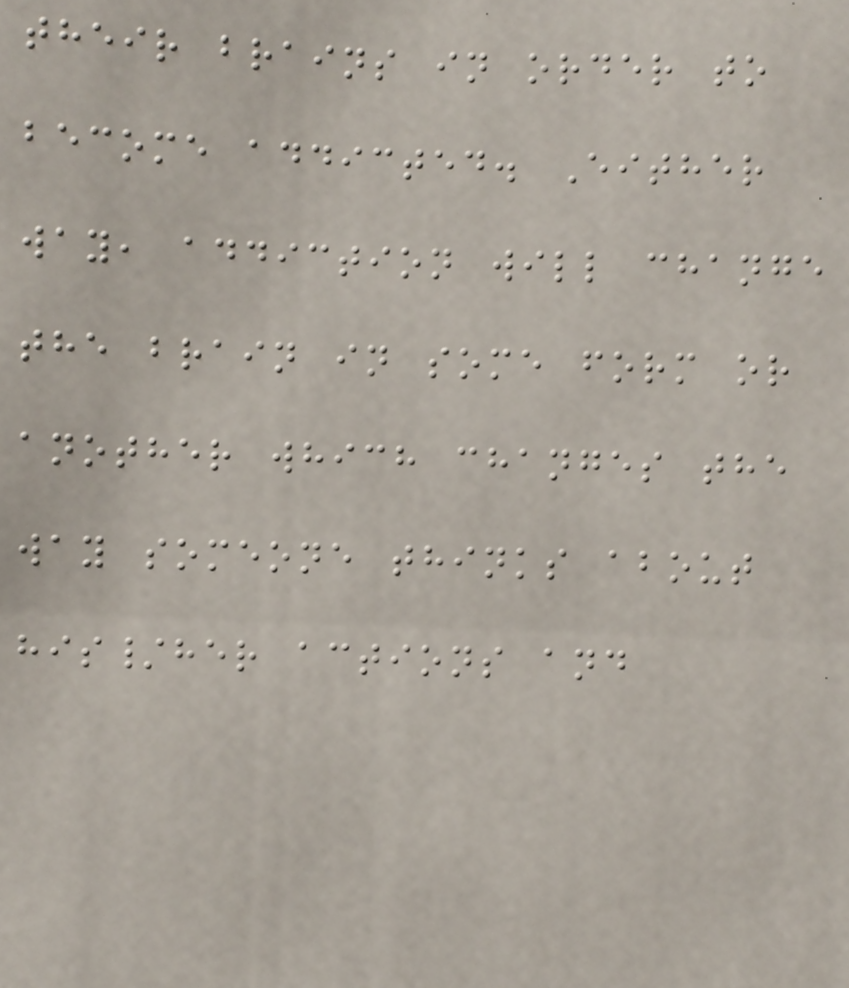their brains in order to
become addicted. Either
way, addiction will change
the brain in some form or
another which changes the
way someone thinks about
his/her actions and
